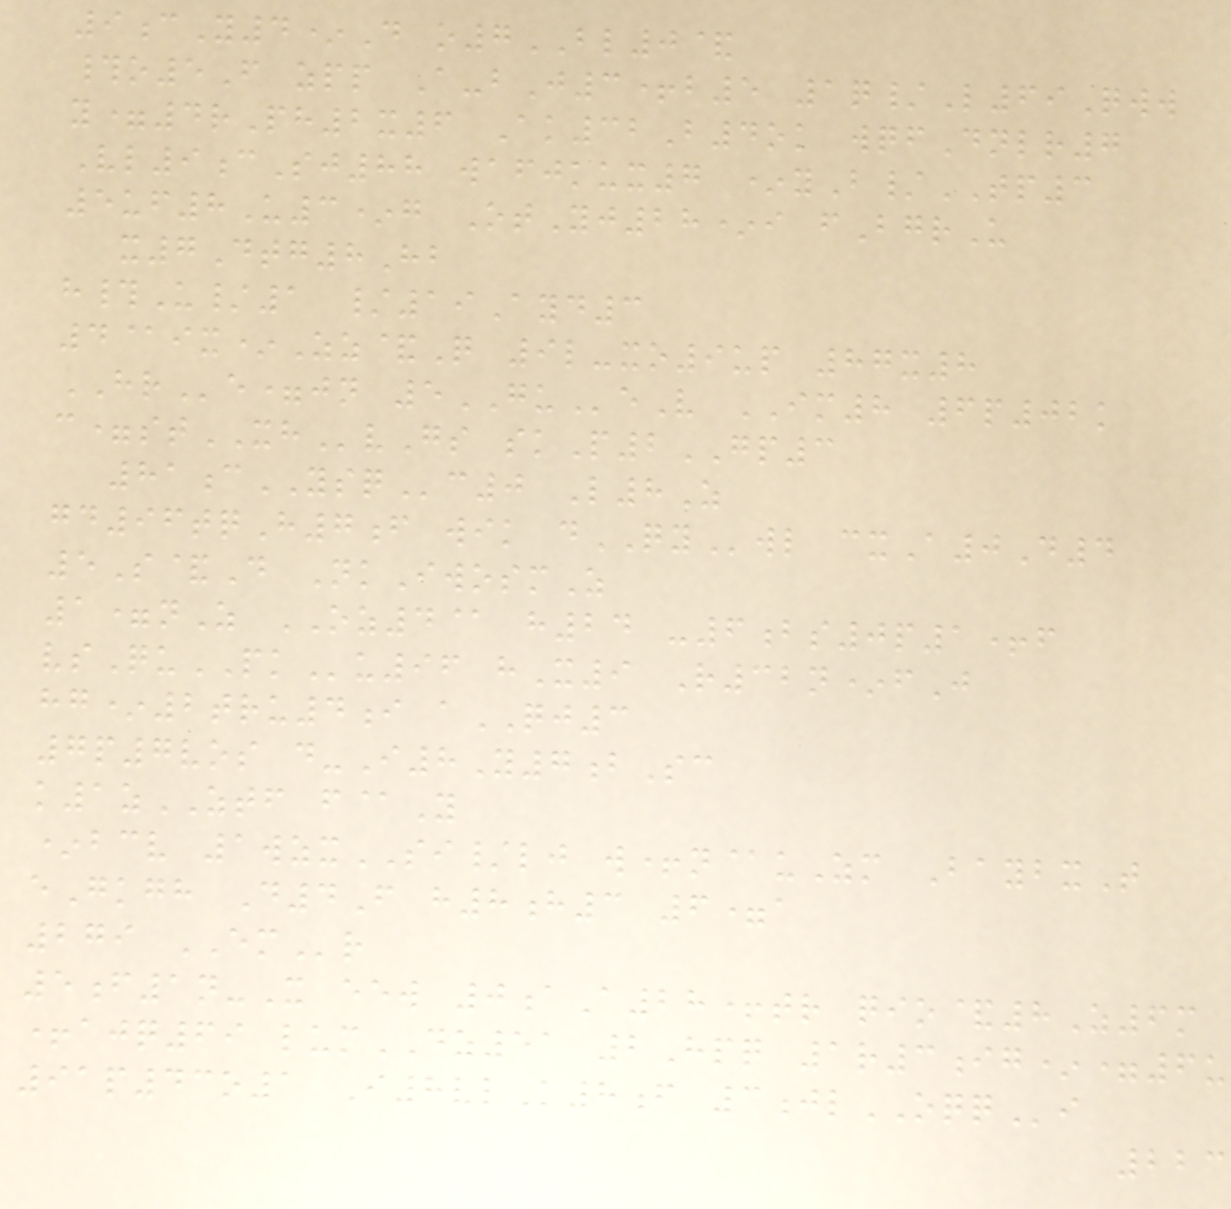9cY4*D o7BL0&
#o5F zpp A-bJ3+b5 1q/L69Qww
y=4rPh2x6 Ak32B4ok wqfDnlr7
Vl9cSj88 wafjkux7 *yB/TP3
5uf8U3*g OtYj28*i fBgrU
x7Dtg8Hb
h#U/1 /19Ayd3
4@ix*Zz&Q 9l-xo9up 87x8
HRe=jn 5GUeV IM8 6p02k
c=stXHvGs skP2GP3
81cYSQc0 L8Z
gd96tqH7f wik dQYwl cxA0D4
5S&D NkIwosmZ
1=nZ OZ4@ h24 -6bs0p1+f
vsQuPKu96 hX9 R32n*fJ
hg*2tru4i aQJ3
7p7vos d-I8Y7bSc
k1zZTF f@Y
*bcv 1wzxSI/lj w+n@uZm BaybxT
eGkgh D4F h8h3 6=a
279 EMr
5f1n-X eew 0aA28+tr qio&8Z6m
+ajq69 lumDZ51 2Hpq 1r3ig*=6u
91p43o1 I8vlK8f 3jlOQQi
223
